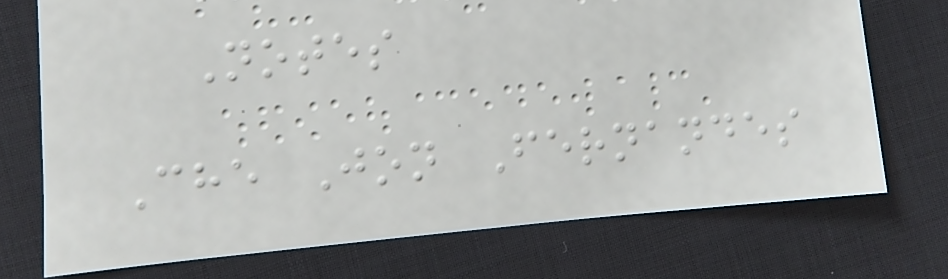Notes
Che Jon Fernandes
